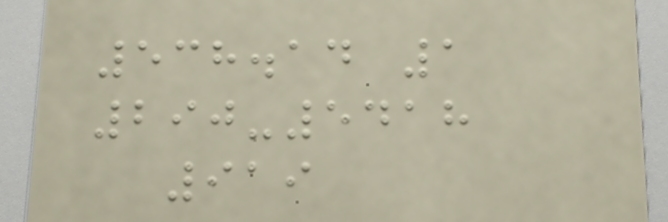538.14 1
290-5418
919
